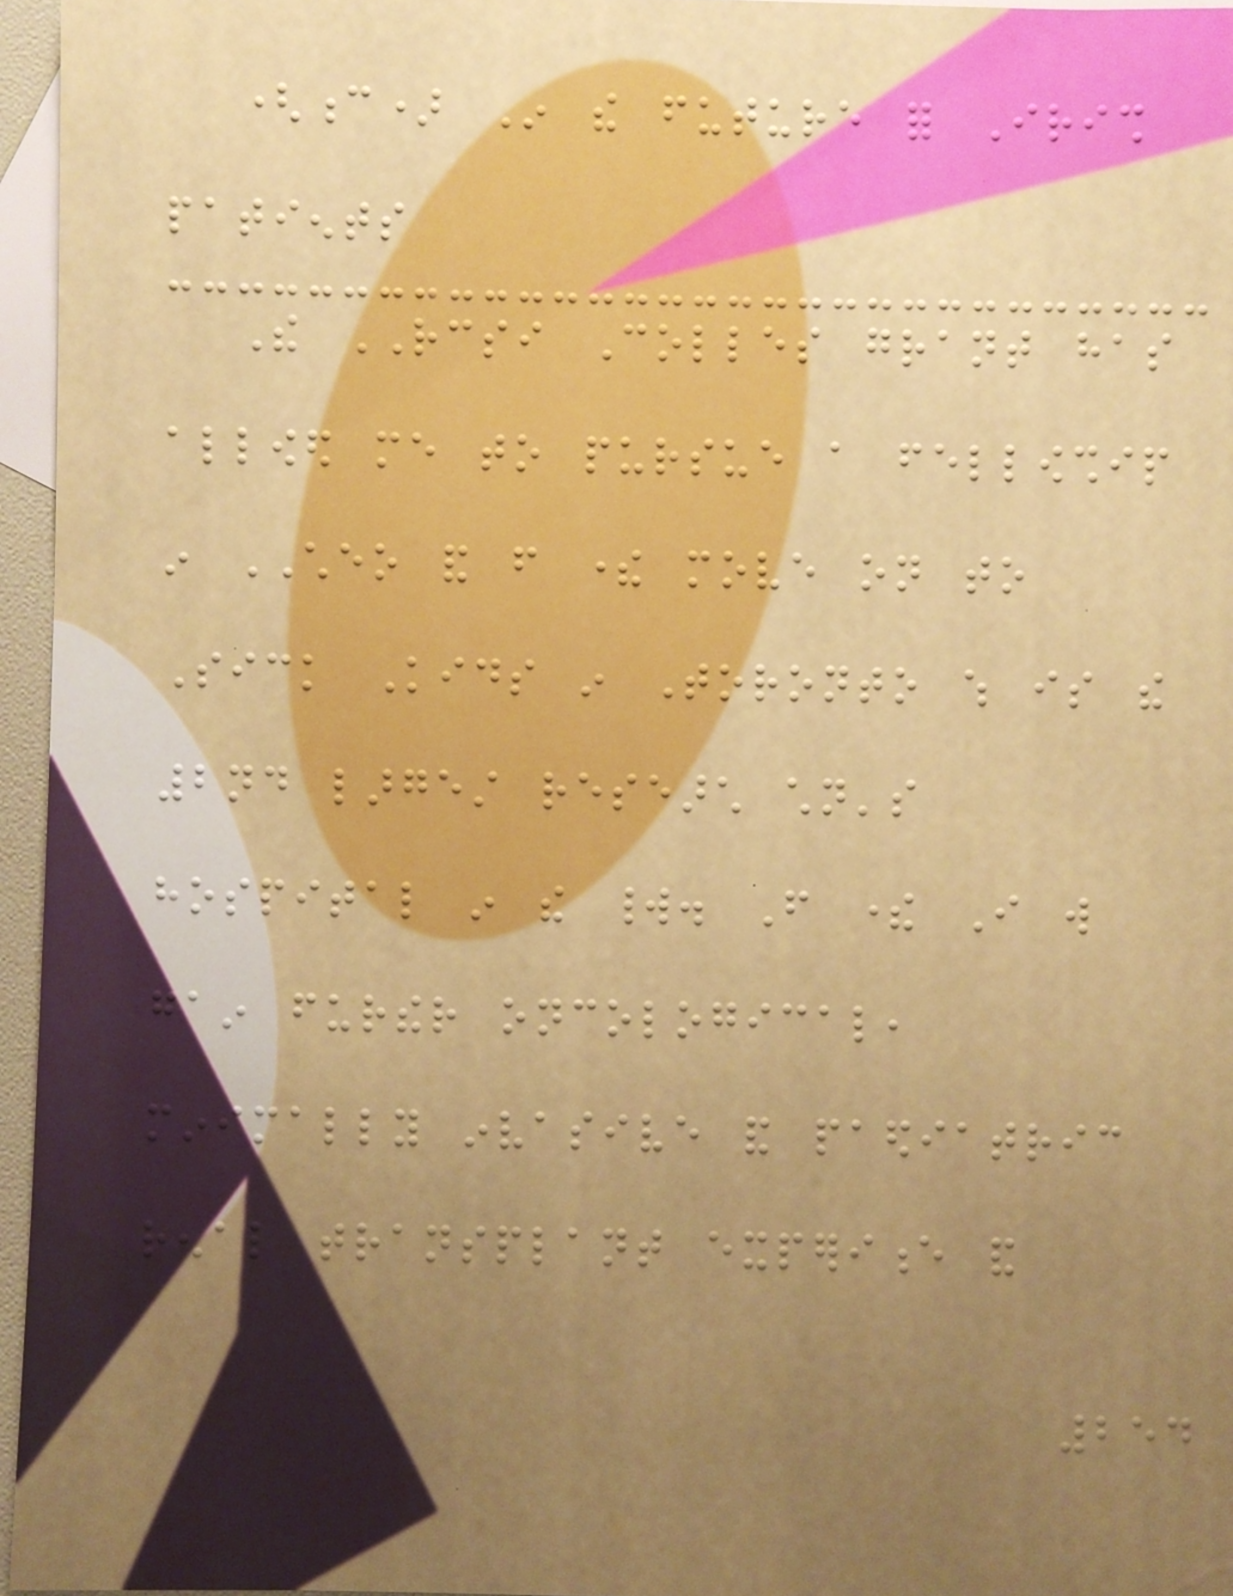(c) In the future for Irish
patients
The RCSI Colles grant has
allowed me to pursue a fellowship
in CHEO and from there move on to
Sick Kids in Toronto which is the
2nd largest research children's
hospital in the world. From there I will
gain further oncological,
minimally invasive and paediatric
renal transplant experience and
254
